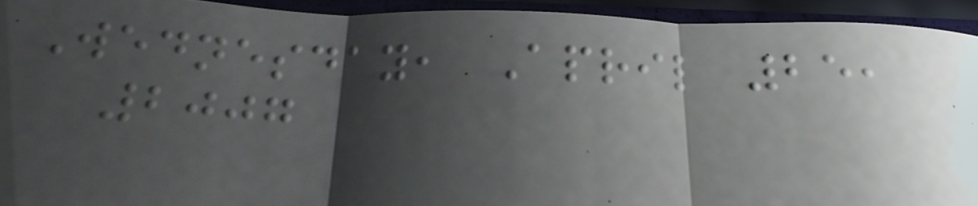Wednesday, April 25,
2007
